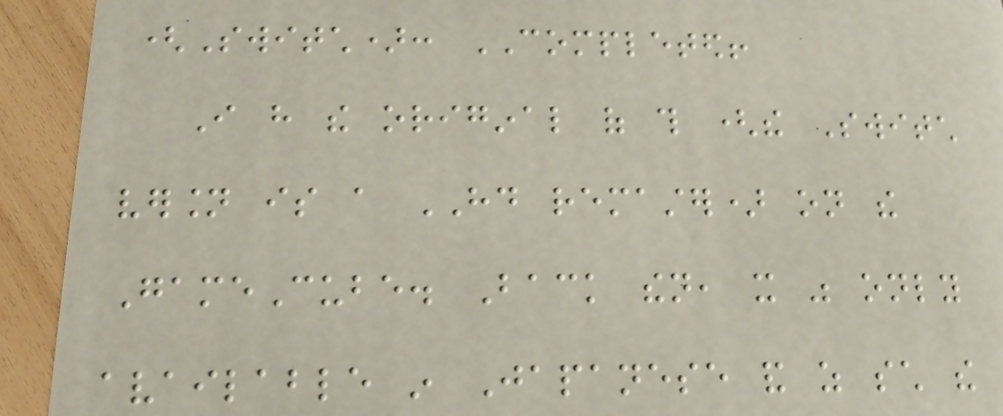(Switch): COMPLETED!
I have the original of this (the Switch
version is a HD remaster) on the
GameCube. Back then, it was only
available in Japanese and as such the
